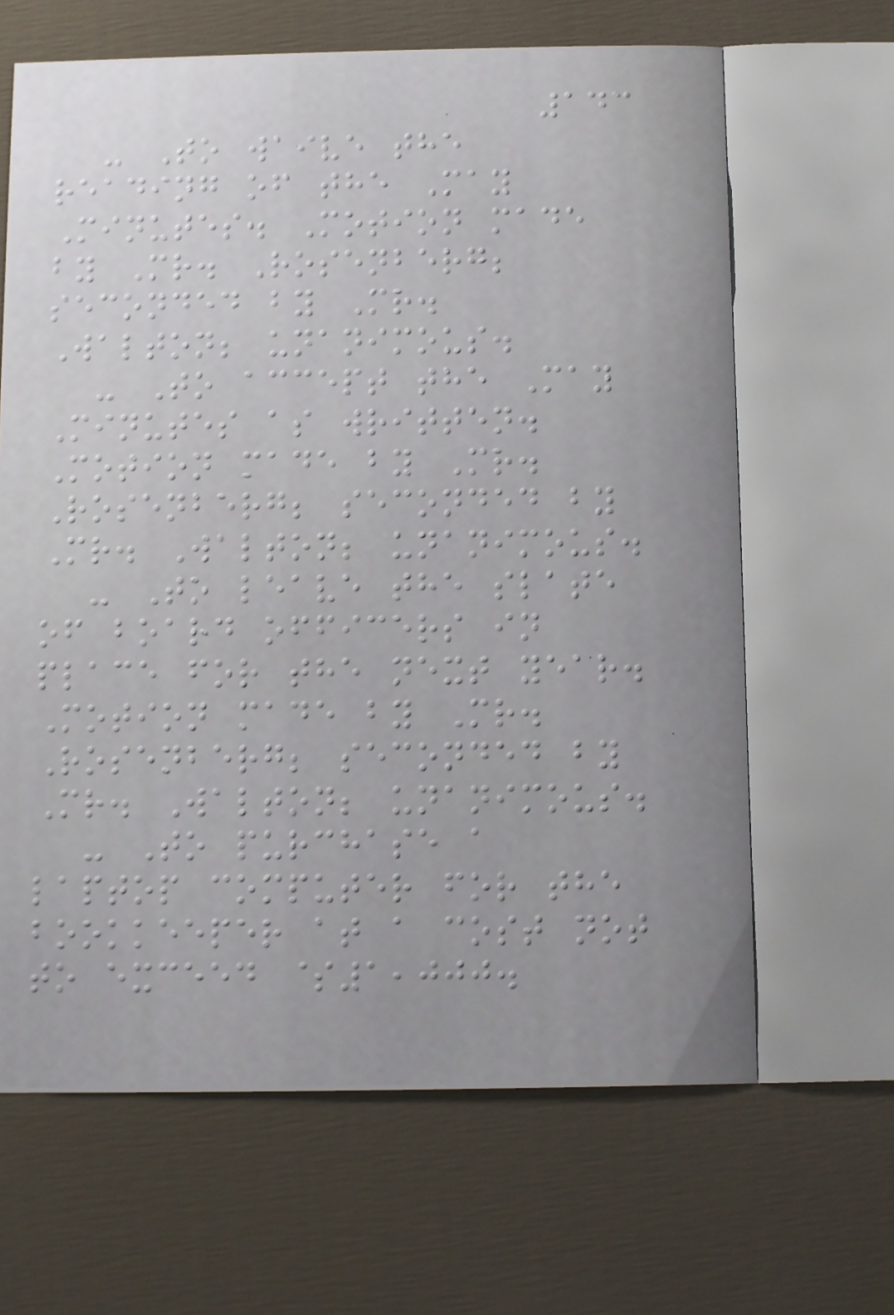143
- To waive the
reading of the May
Minutes. Motion made
by Mr. Rosenberg;
seconded by Mr.
Walton; unanimous.
- To accept the May
Minutes as written.
Motion made by Mr.
Rosenberg; seconded by
Mr. Walton; unanimous.
- To leave the slate
of board officers in
place for the next year.
Motion made by Mr.
Rosenberg; seconded by
Mr. Walton; unanimous.
- To purchase a
laptop computer for the
bookkeeper at a cost not
to exceed $1,000.
